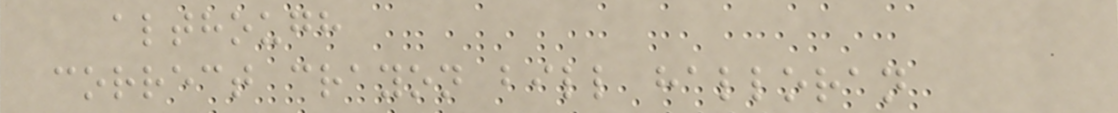although
correct crayon bill halloran
